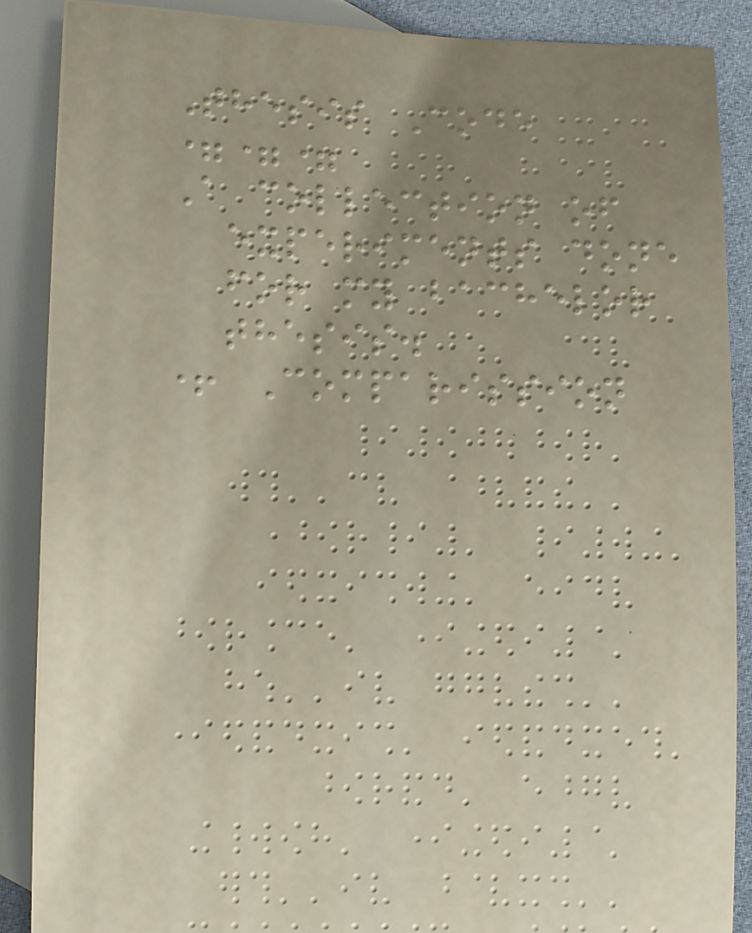Thesis Code
===
A collection of
experiments done
for my bachelor
thesis.
+ Comparission
